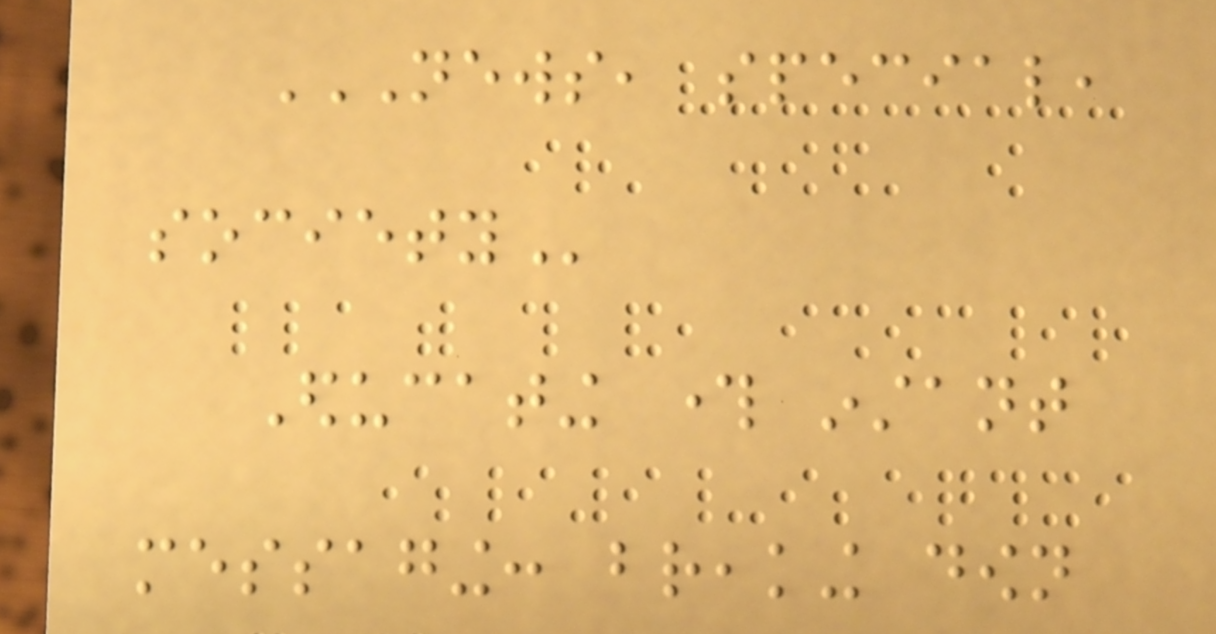NEWS, SPECIAL,
SOCIETY
Educating through instant
messaging: breaking down
